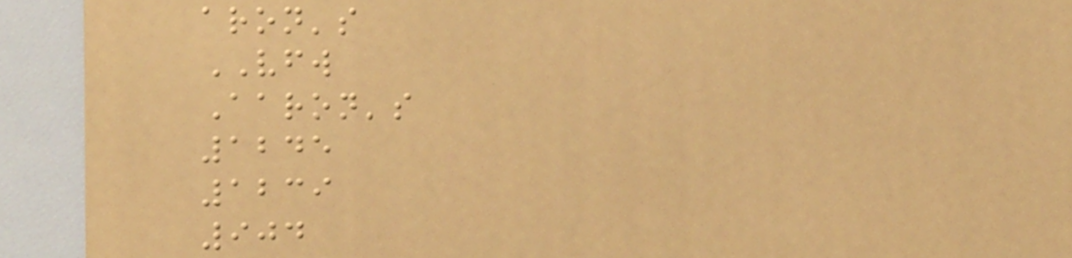aron's
VFW
Aaron's
1245
1239
904
